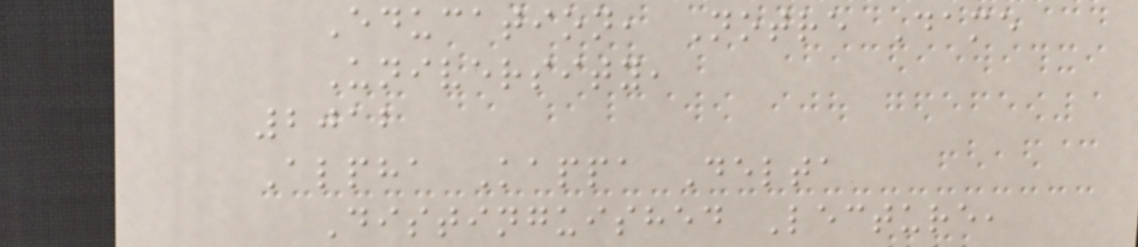Education, Notre Dame
University,
2012
Alpha Kappa Delta
Distinguished Lecture,
